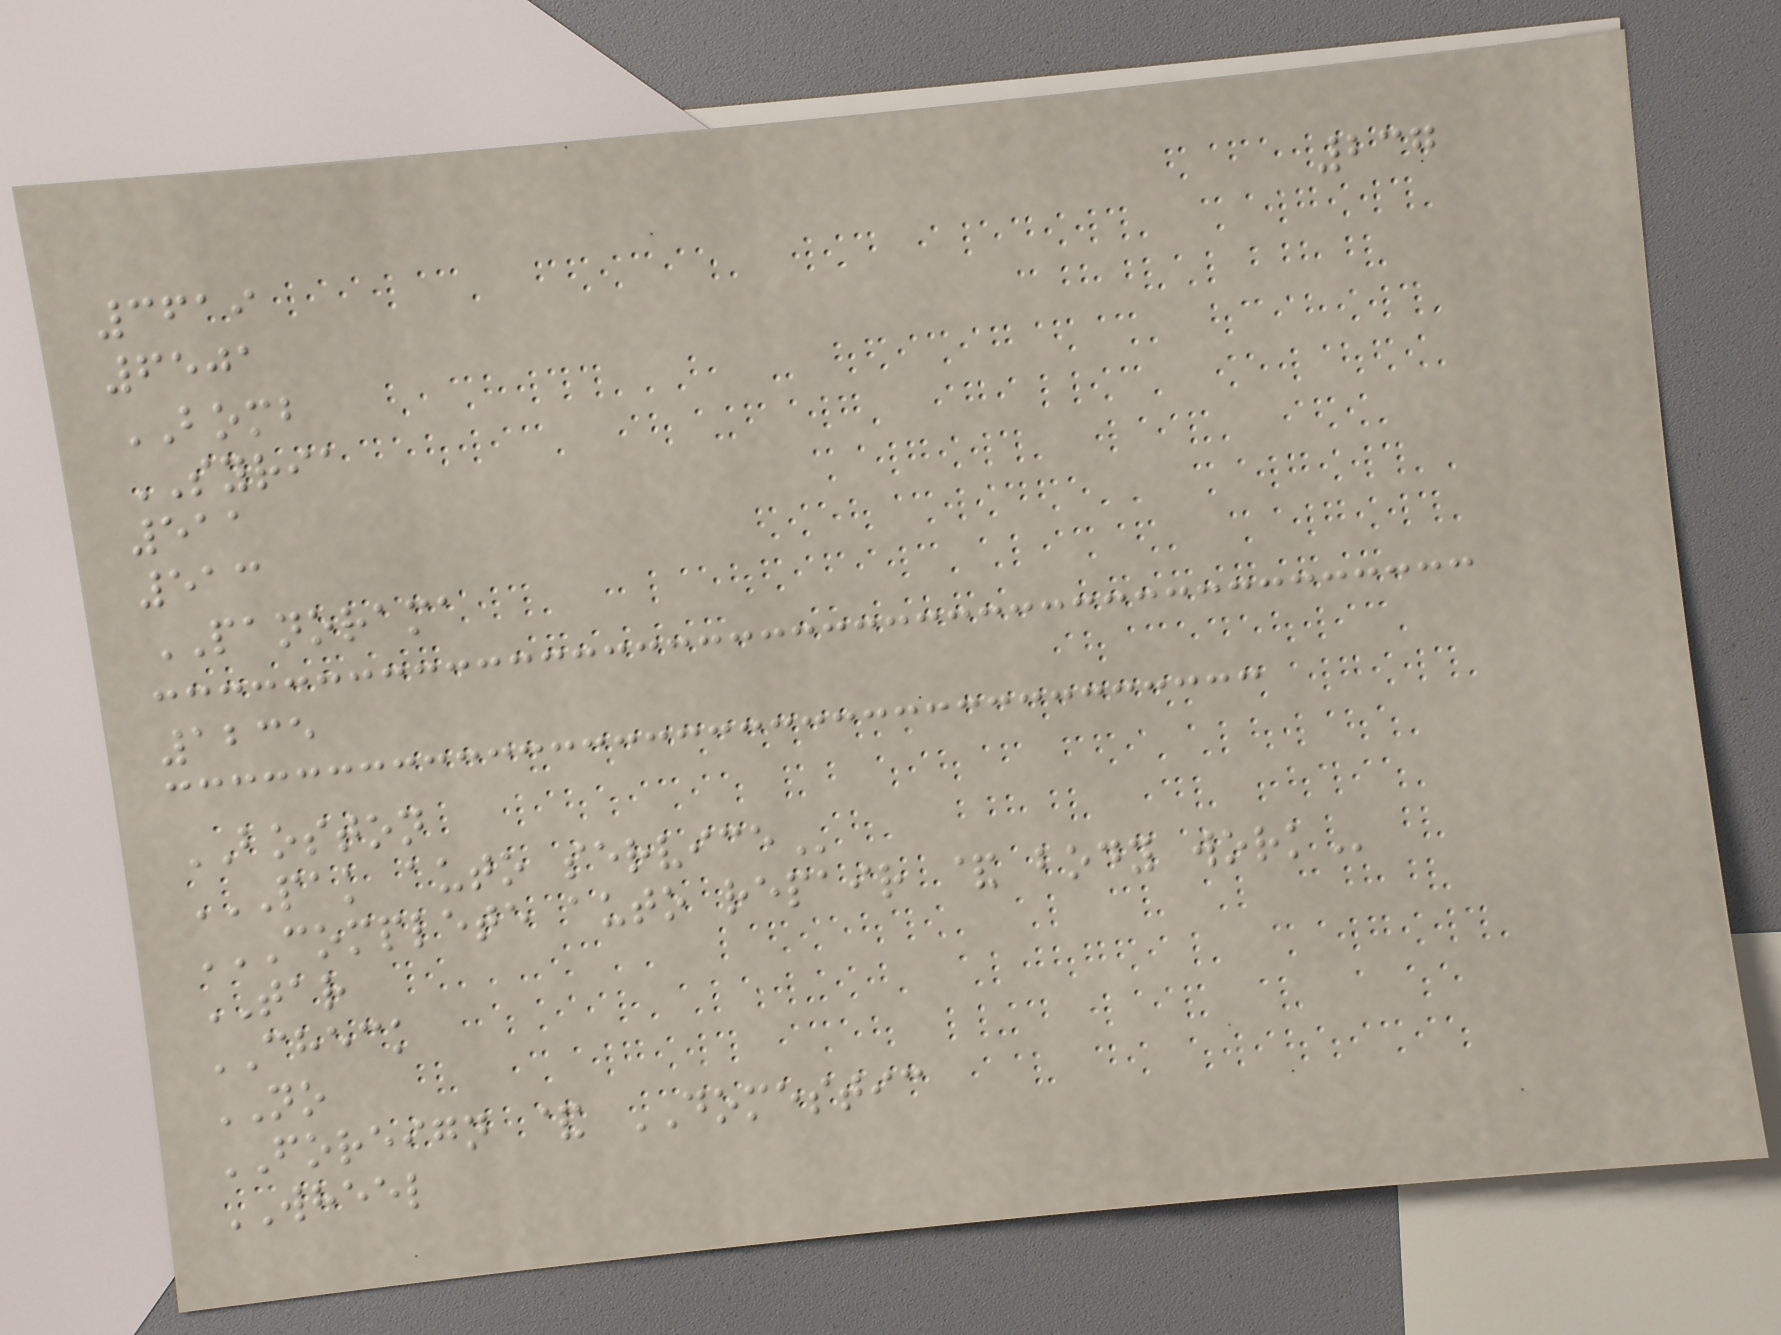237
3619
6501
BOMB
SYRIA
511
513
PANORAMA
1235
BOSTON
PAK AUTO SERVICE
COMPLETE AUTO REPAIR & BODY WORK
TAR
CHECK
NO
FOREIGN & DOMESTIC
WHEEL
